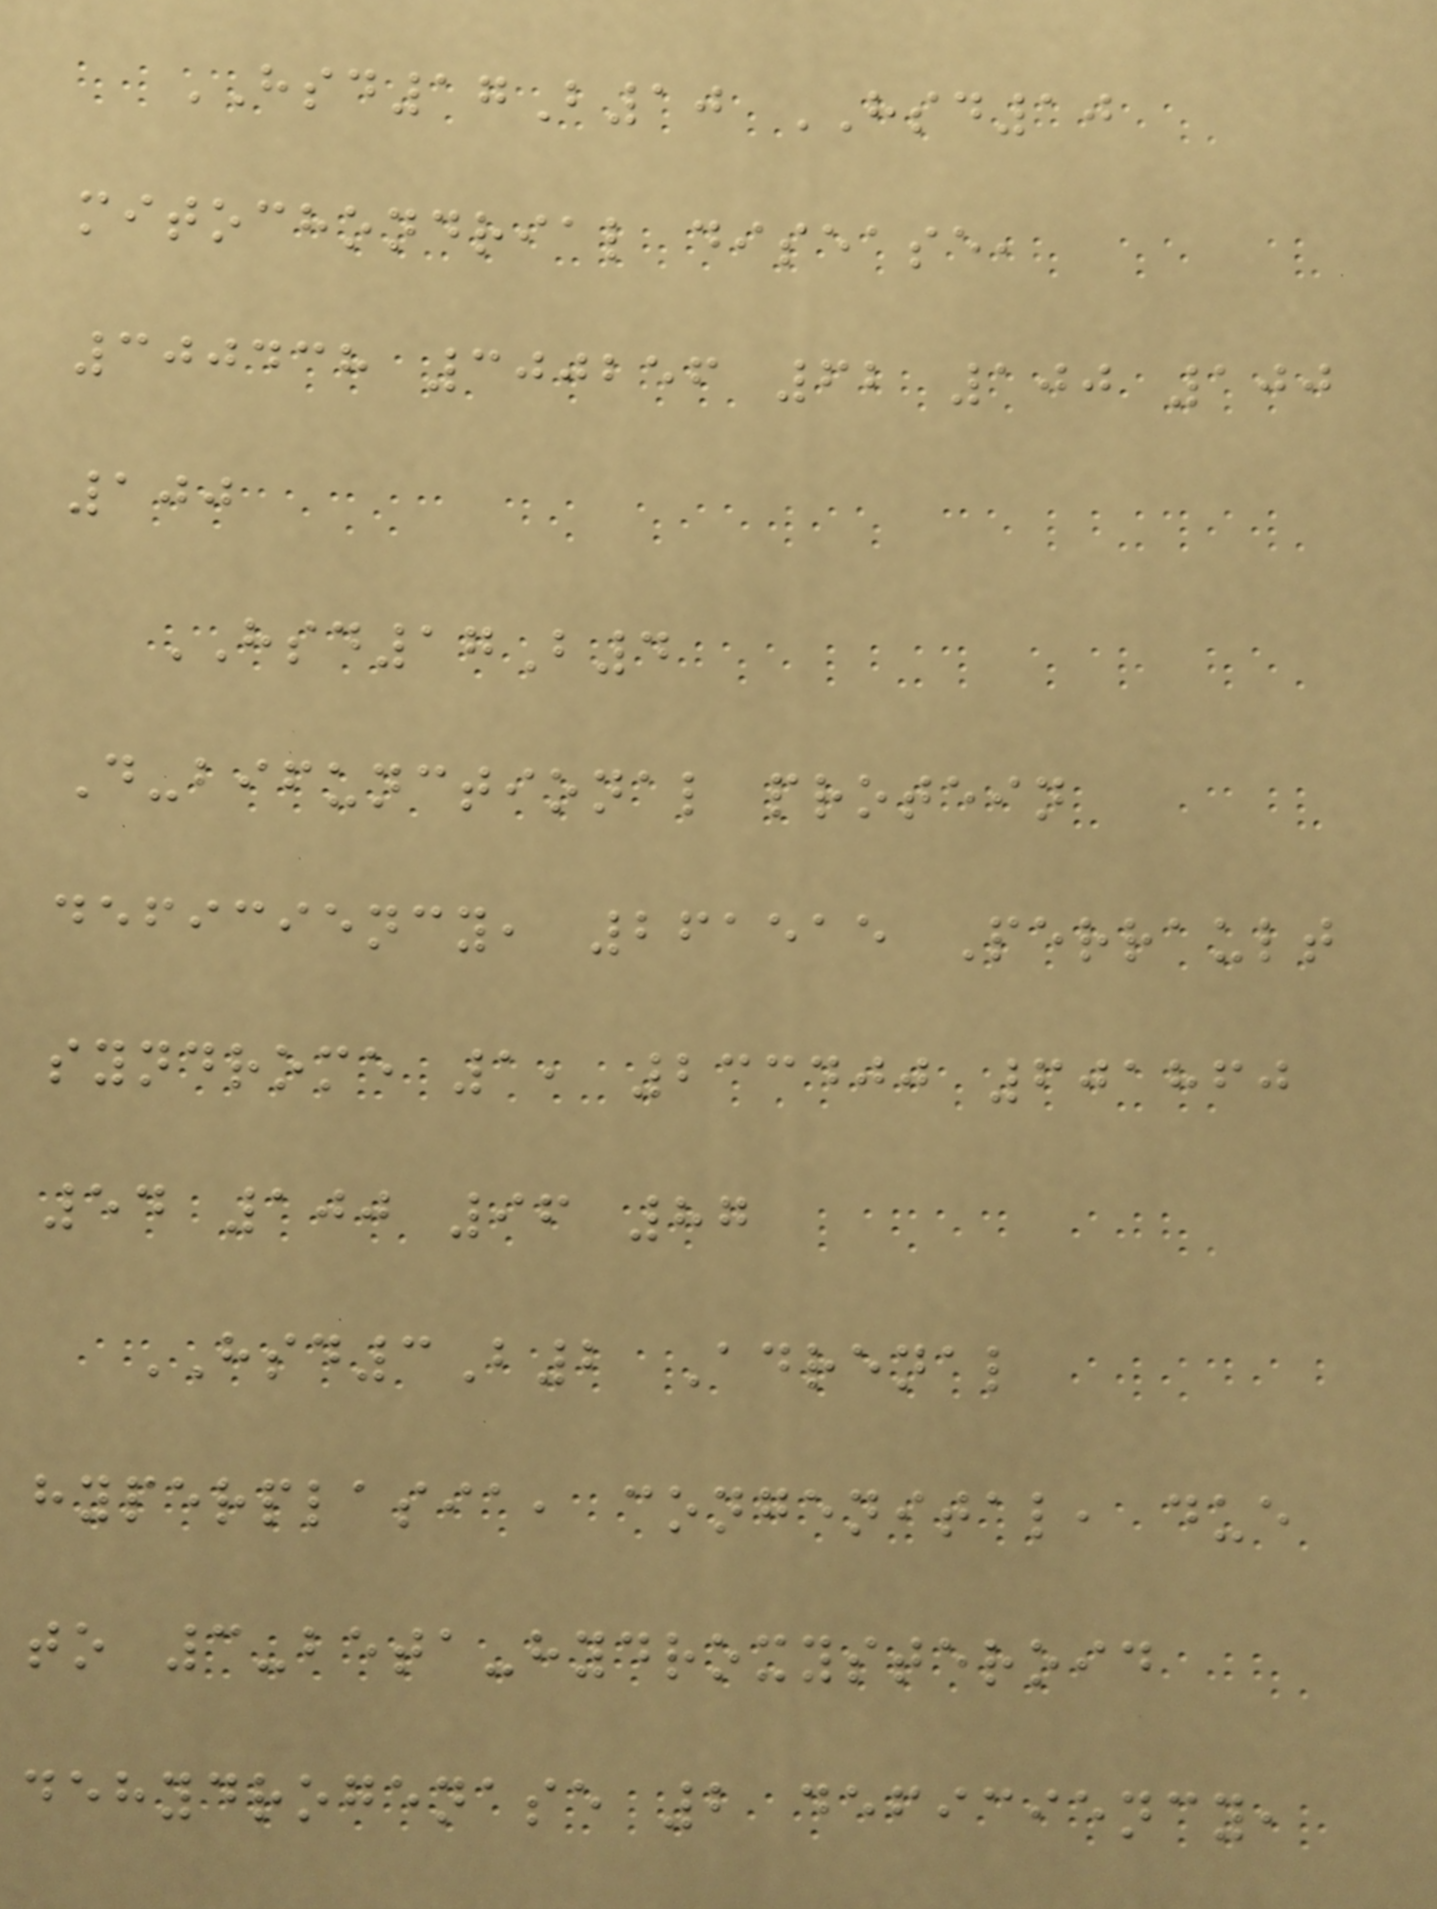HSD17B10 HSD10
mitochondrial disease,
300438 300256 62 100 100
100
HSD17B4
D-bifunctional protein
deficiency, 261515 Perrault
syndrome 1, 233400 601860
54 100 96 87
HSD3B2 Adrenal
hyperplasia, congenital, due
to 3-beta-hydroxysteroid
dehydrogenase 2 deficiency,
